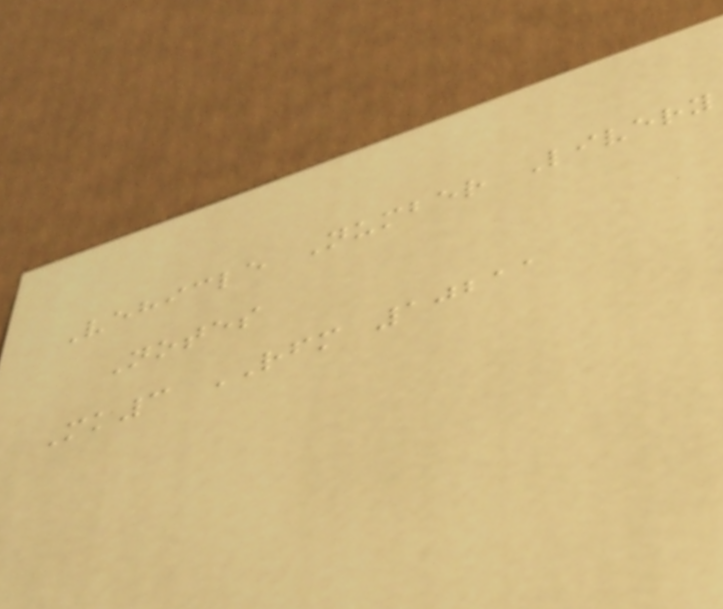Vehicle Number Livery
Notes
Mk3 RFM 10211
